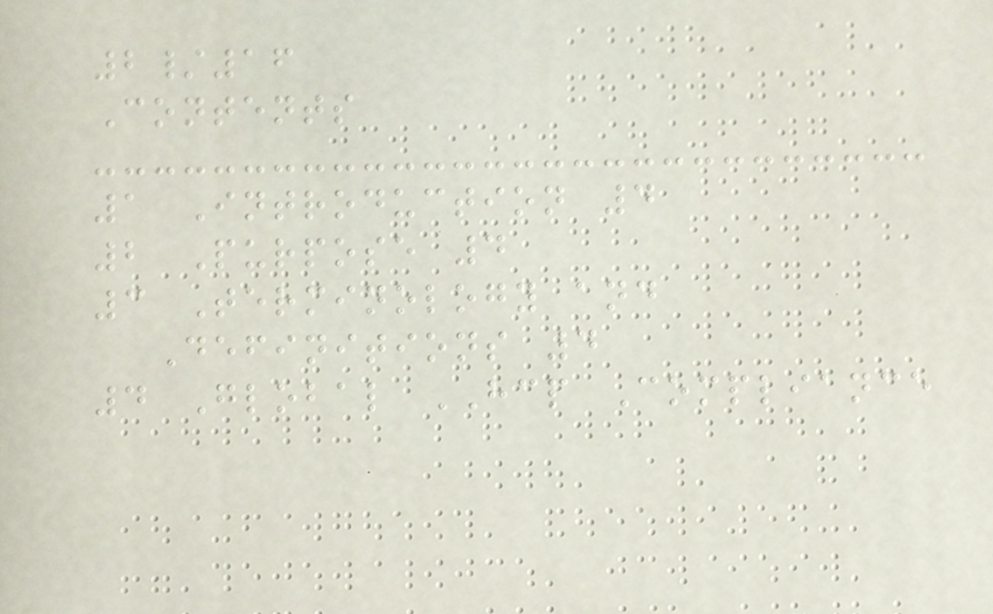2/16
Contents
1 Introduction 4
2 Purpose 4
3 Terminology and
Definitions 4
4 Global HCP Compliance
